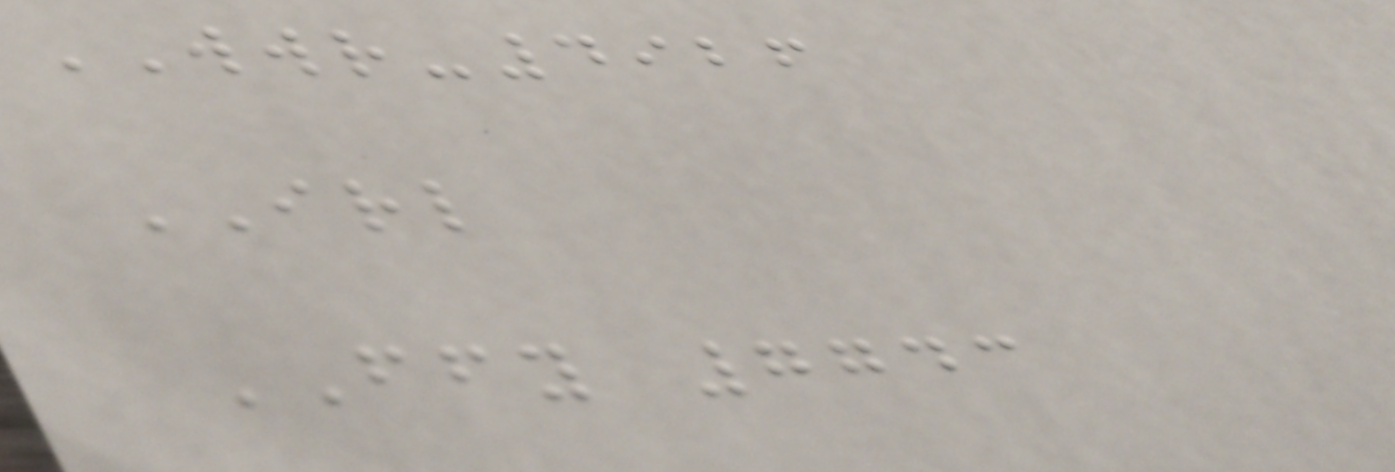WWR-4926
IRL
FFY 7743
